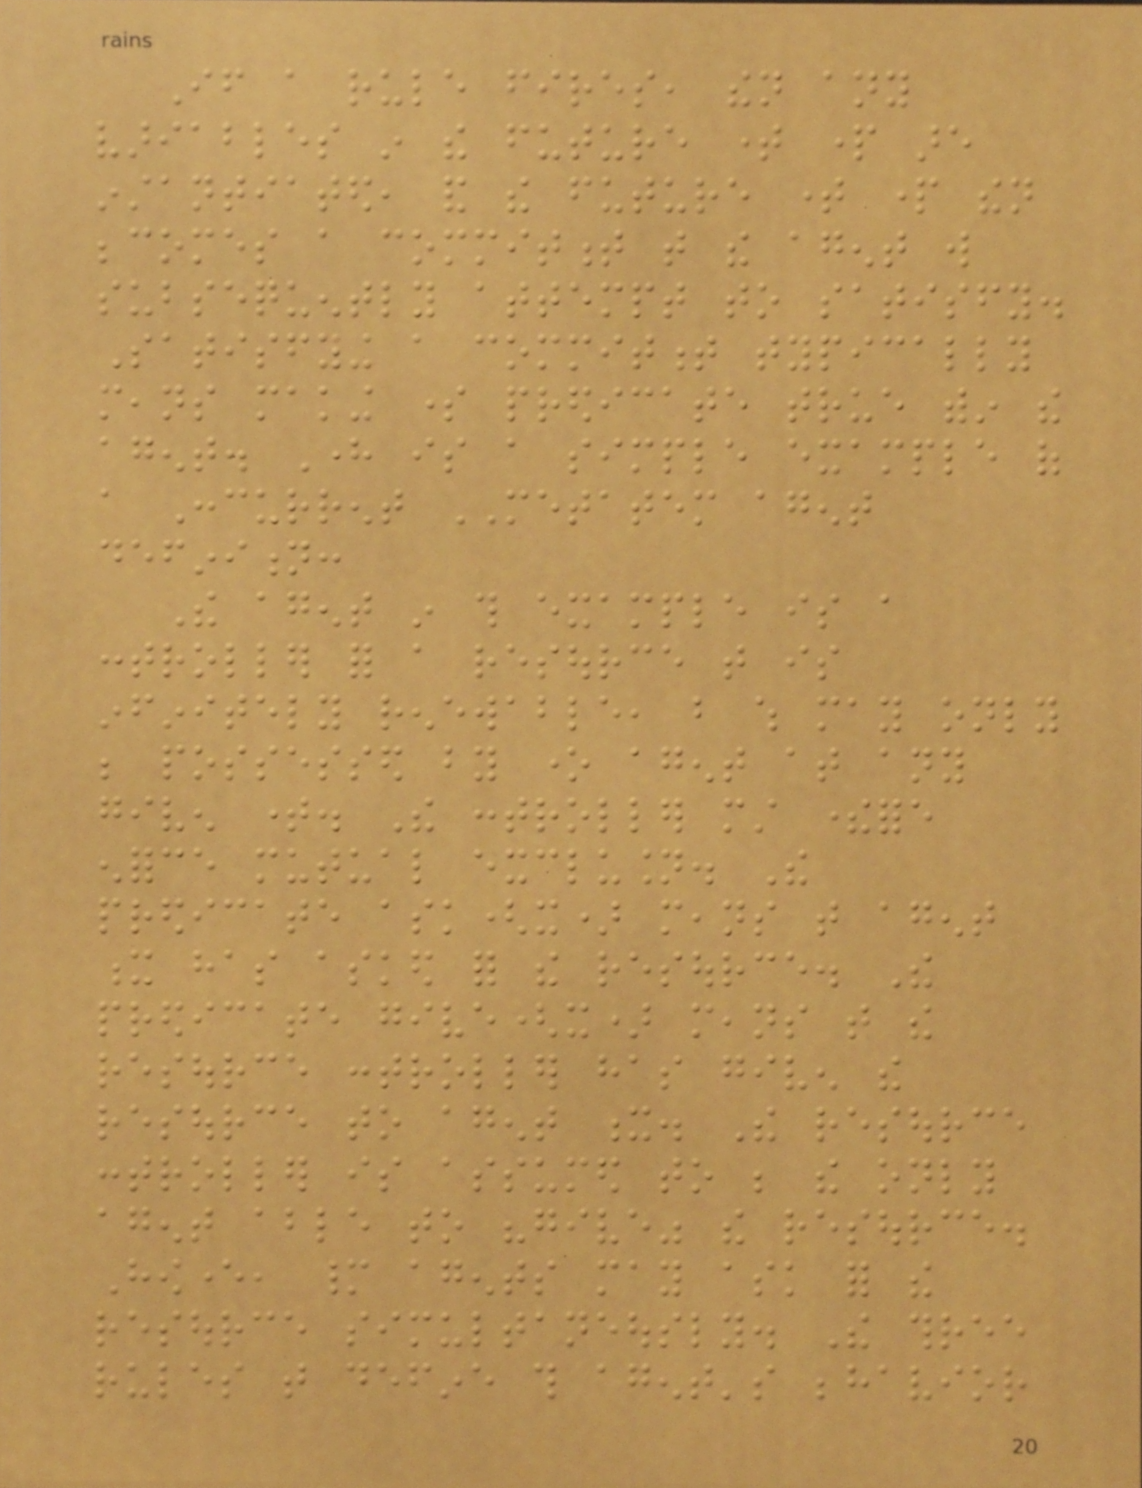If a rule fires, then any
variables in the future time part are
instantiated, and the future time part then
becomes a commitment that the agent will
subsequently attempt to satisfy.
Satisfying a commitment typically
means making some predicate true within the
agent. Here is a simple example of
a Concurrent METATEM agent
definition:
The agent in this example is a
controller for a resource that is
infinitely renewable, but which may only
be possessed by one agent at any
given time. The controller must therefore
enforce mutual exclusion. The
predicate ask(x) means that agent
x has asked for the resource. The
predicate give(x) means that the
resource controller has given the
resource to agent x. The resource
controller is assumed to be the only
agent able to "give" the resource.
However, many agents may ask for the
resource simultaneously. The three
rules that define this agent's behavior
